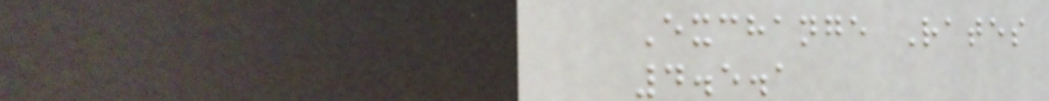Exchange Rates
4.5.1
